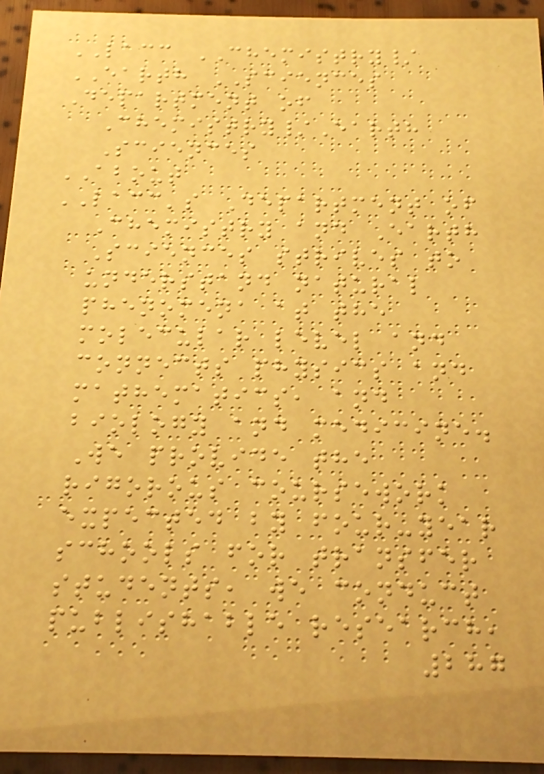LACC CHEMISTRY/
EARTH SCIENCES
Department of
Chemistry/Earth
Sciences
ABOUT
LACC's Department of
Chemistry and Earth
Sciences strives to
understand natural
phenomena at the
molecular level and
connects physics and
mathematics, and
biology and medicine.
We provide the
rigorous coursework
expected by four-year
schools for transfer
students, we conduct
publishable research,
287
